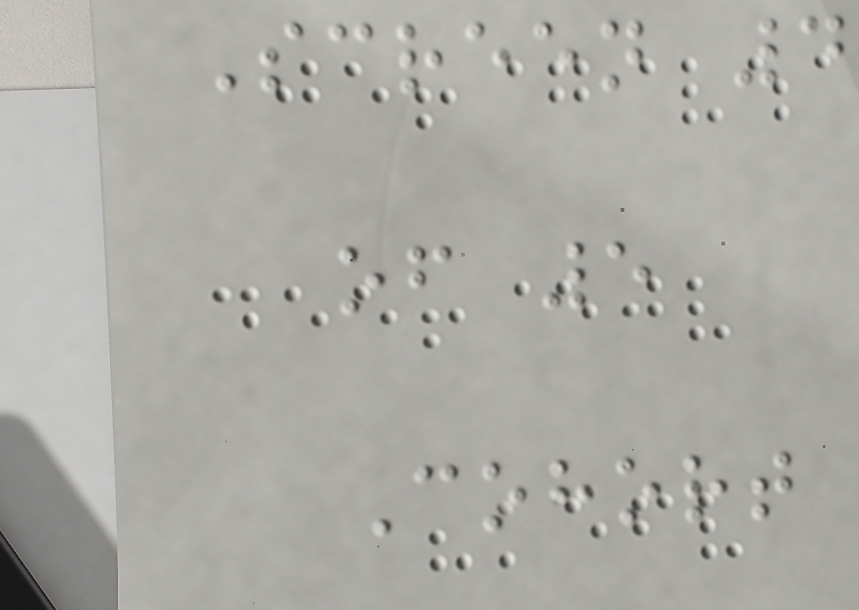Screen 4
of 5
Cohort
